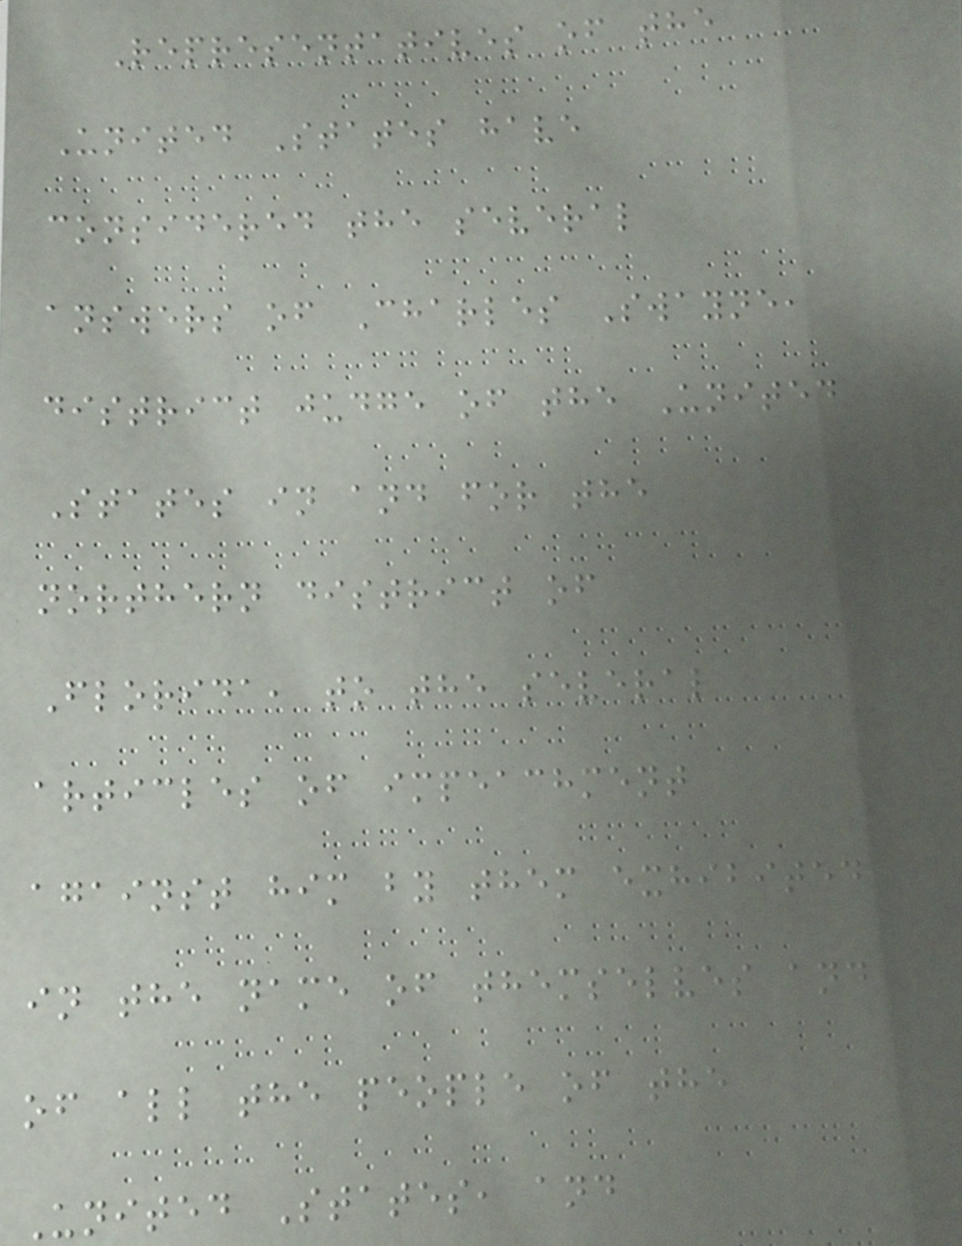Representatives of the
United States have
considered the several
answers of Charles Swayne,
district judge of the United
States in and for the
northern district of
Florida, to the several
articles of impeachment
against him by them exhibited
in the name of themselves and
of all the people of the
United States, and
